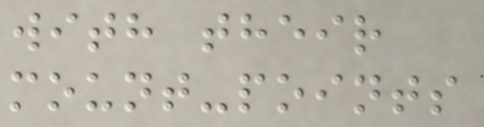with their
mount-points
